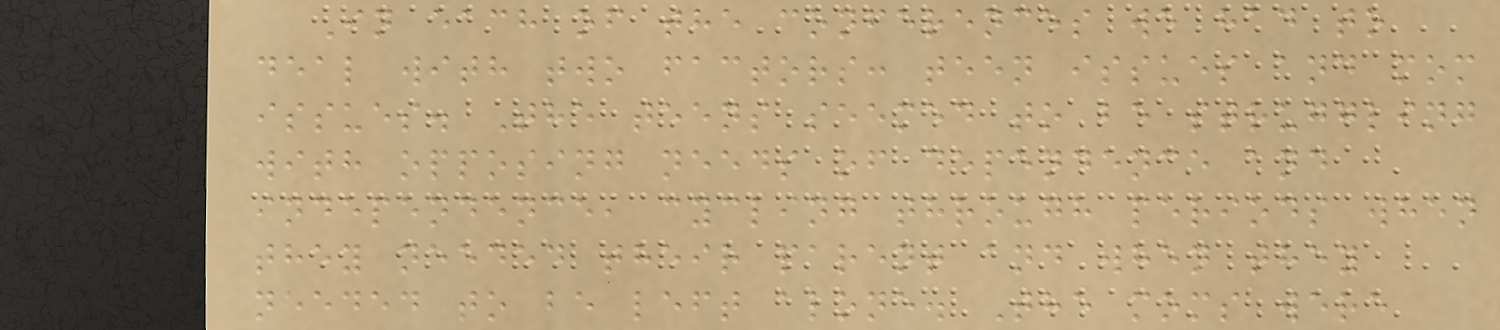In each of the conferences we had to
deal with two factors: teen issues and mom
issues. The teens seemed to be struggling
with opposing needs of dependence and
independence, cycling through periods when
they needed their parent and when they
needed to be left alone. The moms were
